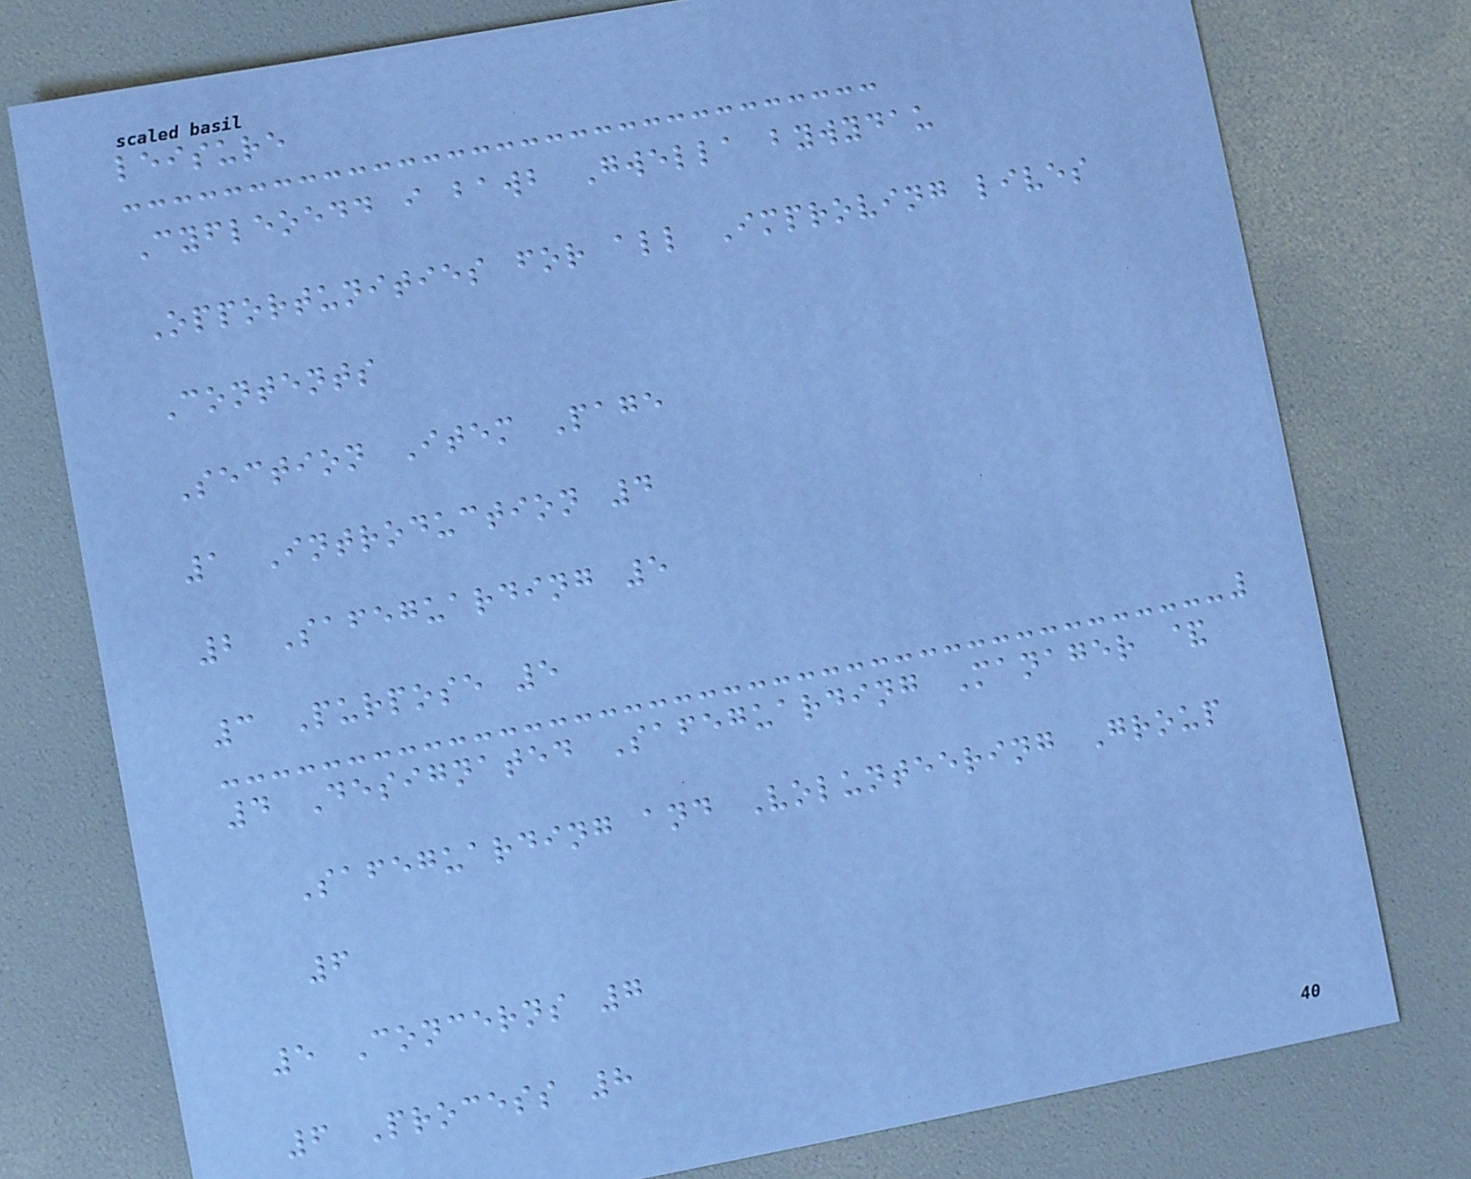leisure
Cyfleoedd i bawb Gwella bywydau
Opportunities for all Improving lives
Contents
Section Item Page
1 Introduction 4
2 Safeguarding 5
3 Purpose 5
4 Designated Safeguarding Manager &
Safeguarding and Volunteering Group
6
5 Concerns 7
6 Process 8
